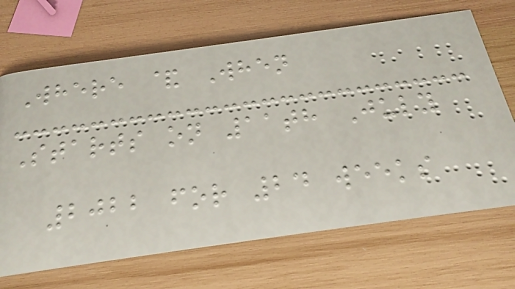Where & When
Starts on 11th July
2022 for 24 weeks
